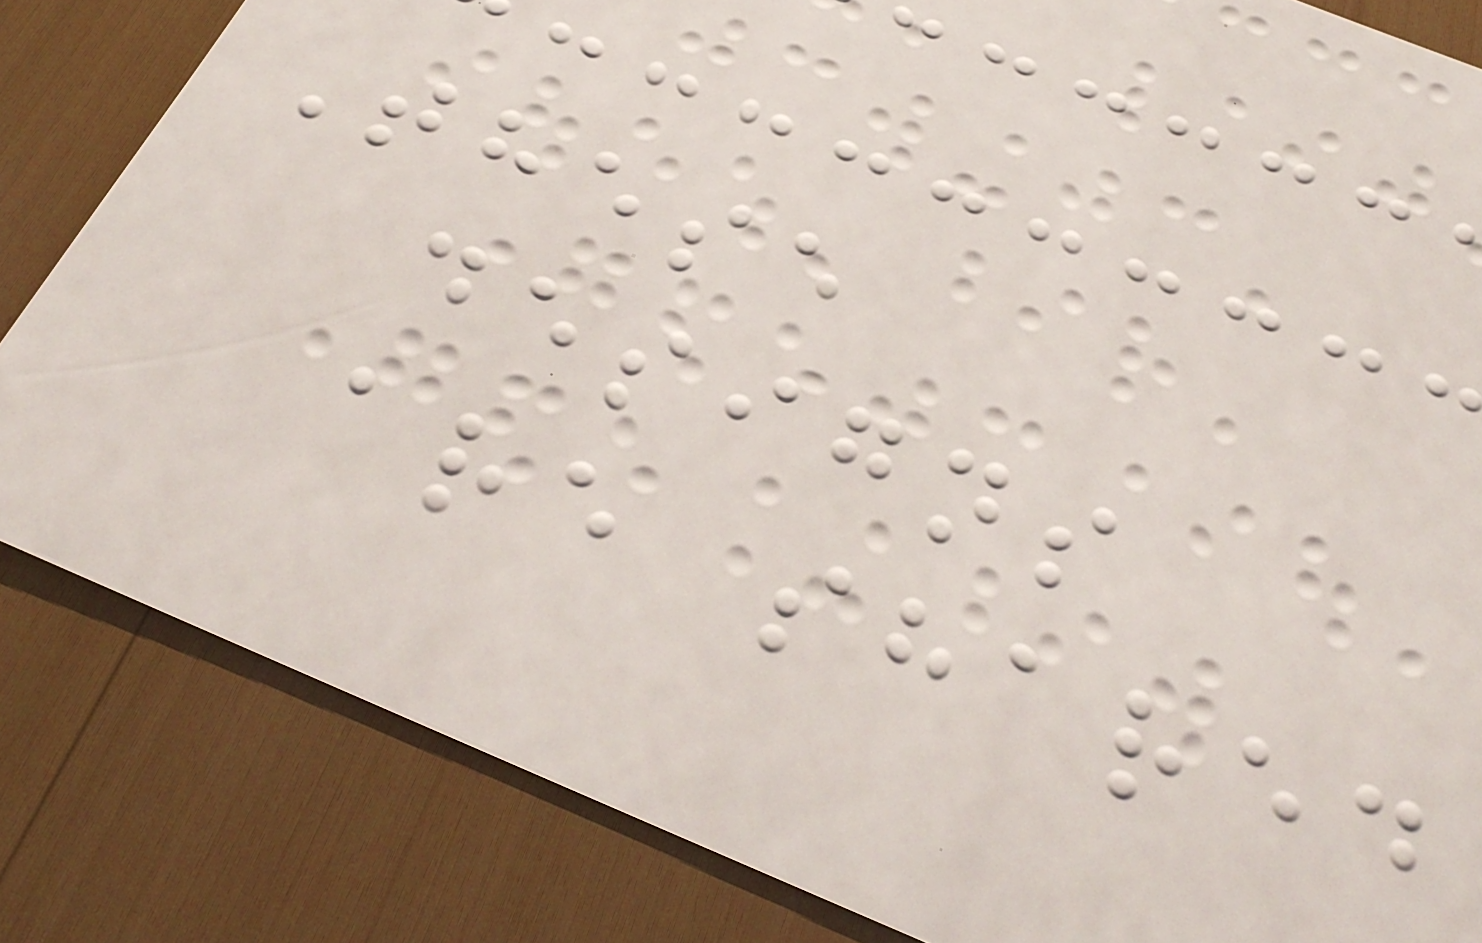These
designs
are shared
